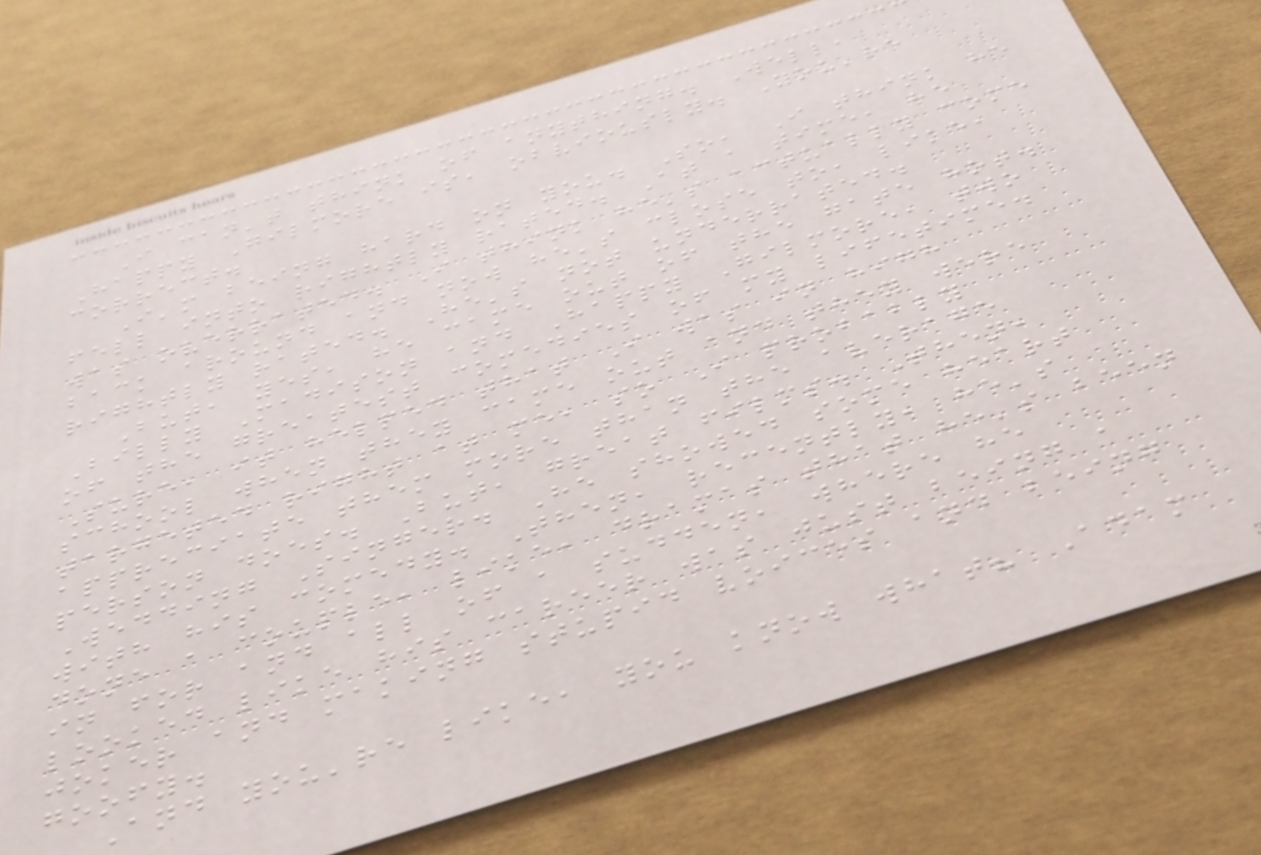I can't think of anything. Well,
Happy Gilmore is, obviously. You're
correct.
I'm being hard on you. So, I think he
fell into rightly rated. At a time, he
was overrated. I think he's actually come
back around and now he's close to, like,
rightly rated. He's not underrated.
But, yes, he came out of the gate hot.
Billy Madison and Happy Gilmore, two
of the greatest comedies of my lifetime.
Sure, it helped that I was in high
school when they came out and they were
targeted right at me, so I probably
appreciate them more than the average
person does. But, great films. Then,
Wedding Singer. He showed some heart
with his comedy. Then, recently, he's
done a couple, like, dramas that he's been
in for and all of a sudden, where he
looked like his career was just being a
joker and making stupid voices and being
goofy.
And you're like, you know what? Adam
